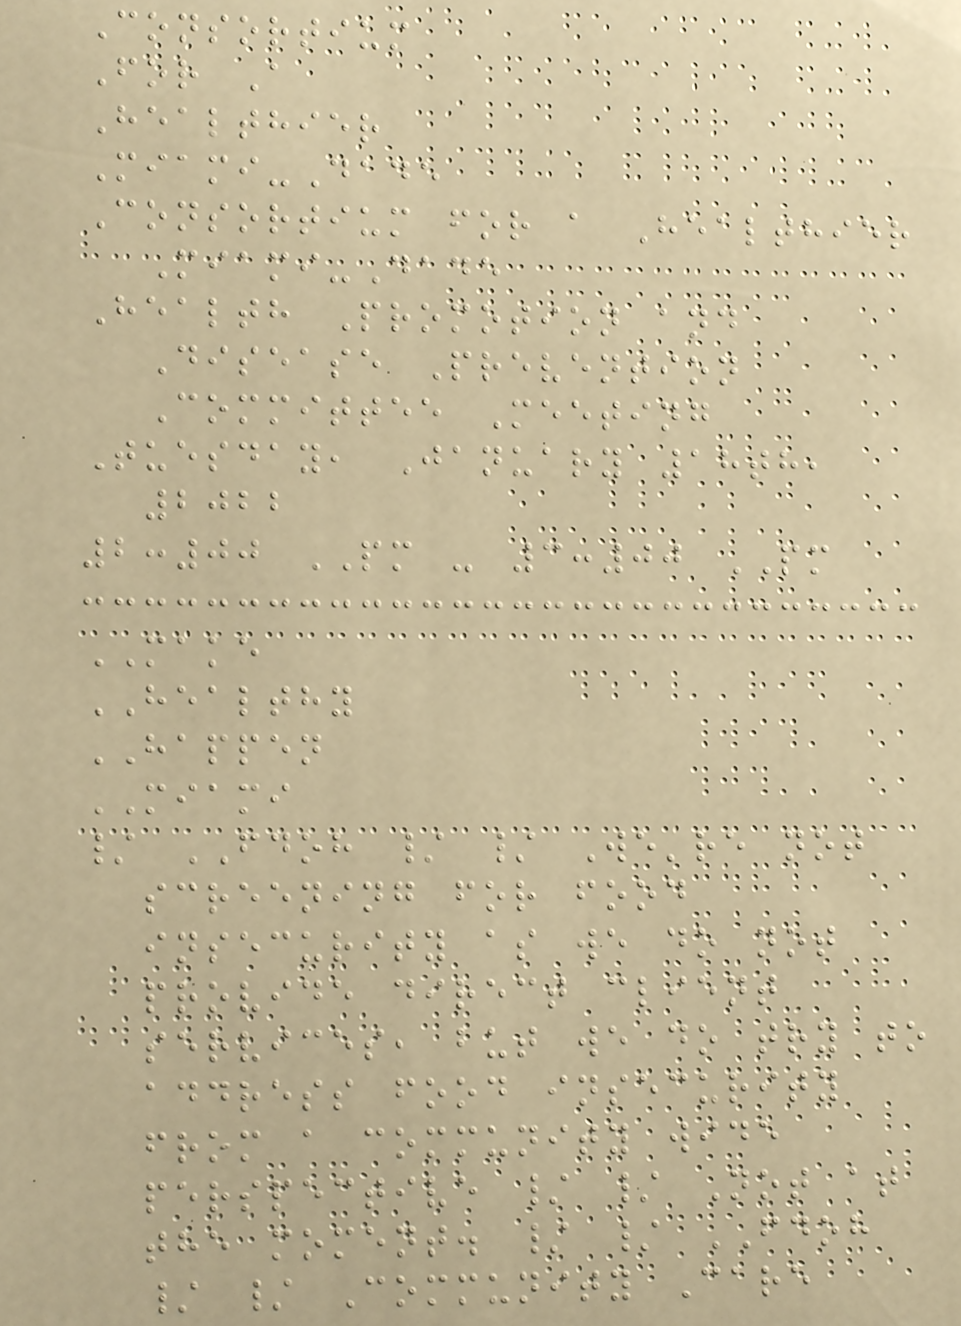Consortium
For A
Healthier
Miami-Dade
Consortium for a Healthier
Miami-Dade
Health Promotion and
Disease Prevention
Committee Meeting
Tuesday, January 18th,
2022
2:00 PM - 3:00 PM
MAKE
HEALTHY
HAPPEN
MIAMI
/ FDOH / / We're not
screening for food
insecurity as we do not
provide direct client
services, but we do try to
address food insecurity
from a community wide
perspective / / Not at
the moment. / / FDOH
/ / Community Care
